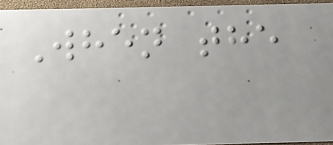When the
